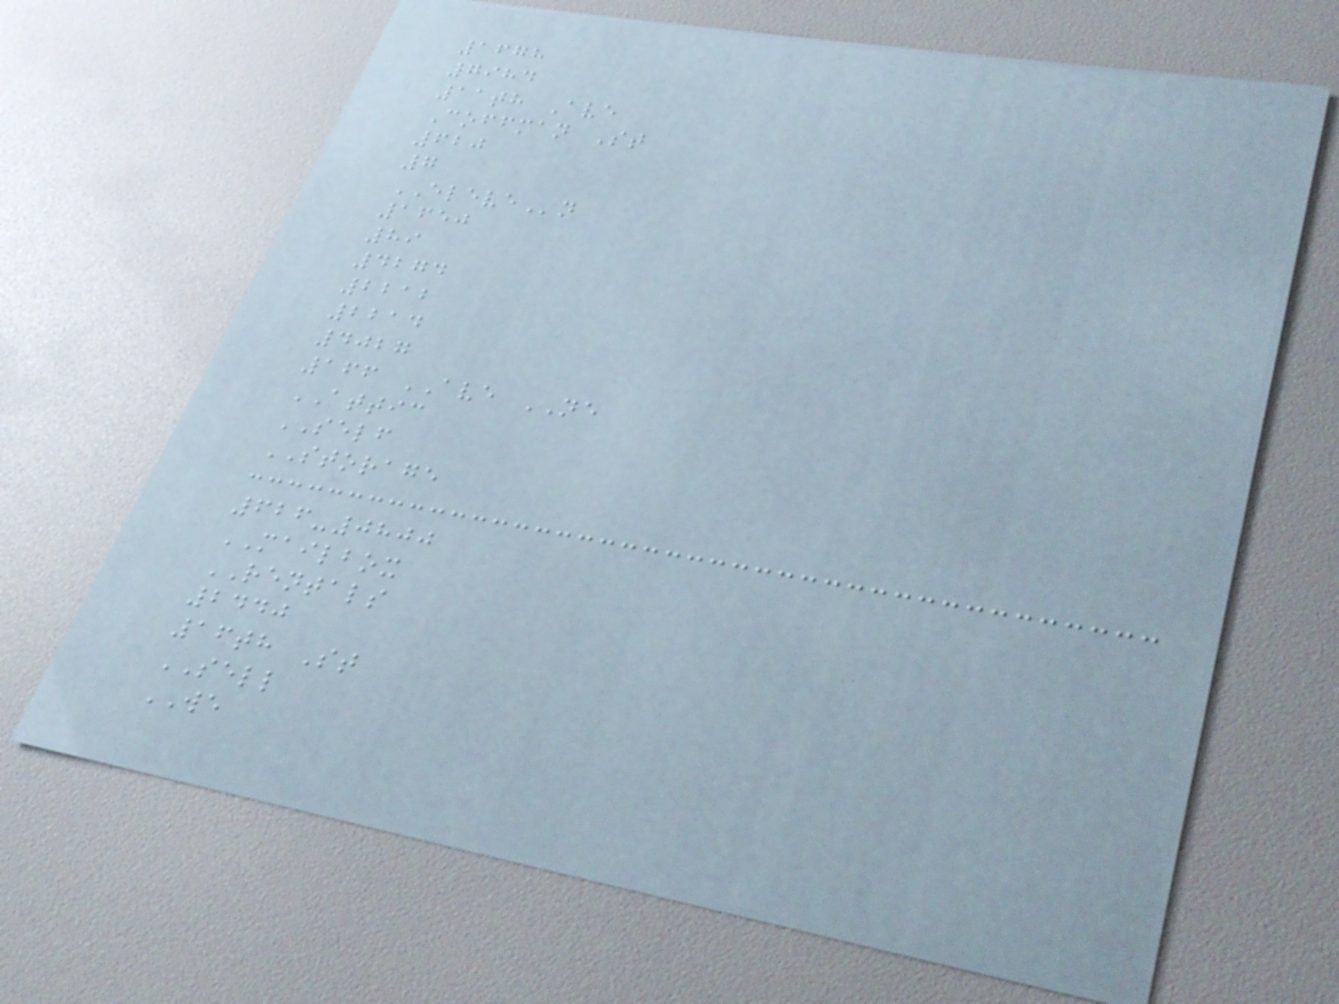1678
7984
11th Ave
Coffman St
620
7
ELEVEn
1650
89
4274
2212
2214
4027
166 AVE NE
ATTIC
SELF
STORAGE
626-0800
MAILBOX
RENTALS
2440
16th St
SELL
WE
